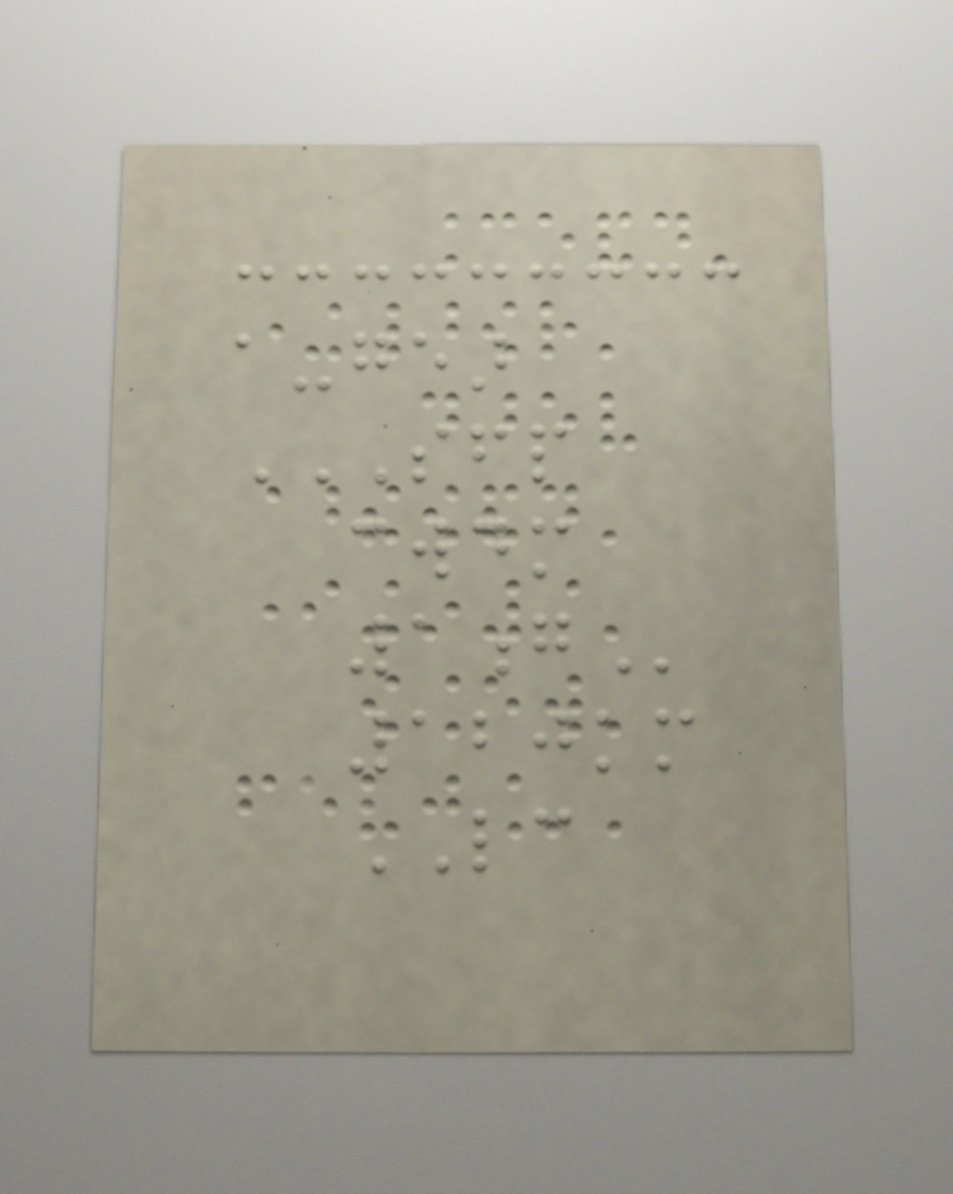a-gear
SFP
CWDM
1G
120km
LC
